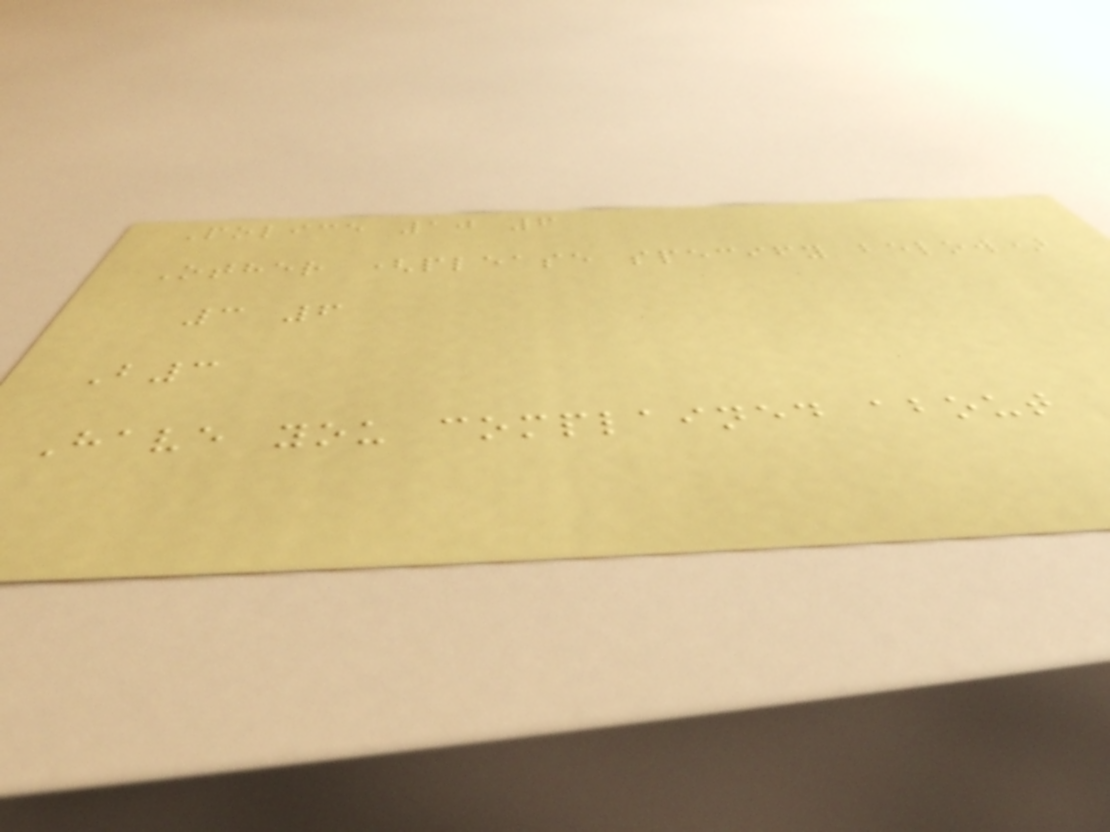Police 10 6
Other (please specify below)
3 6
B3
Have you complained about
